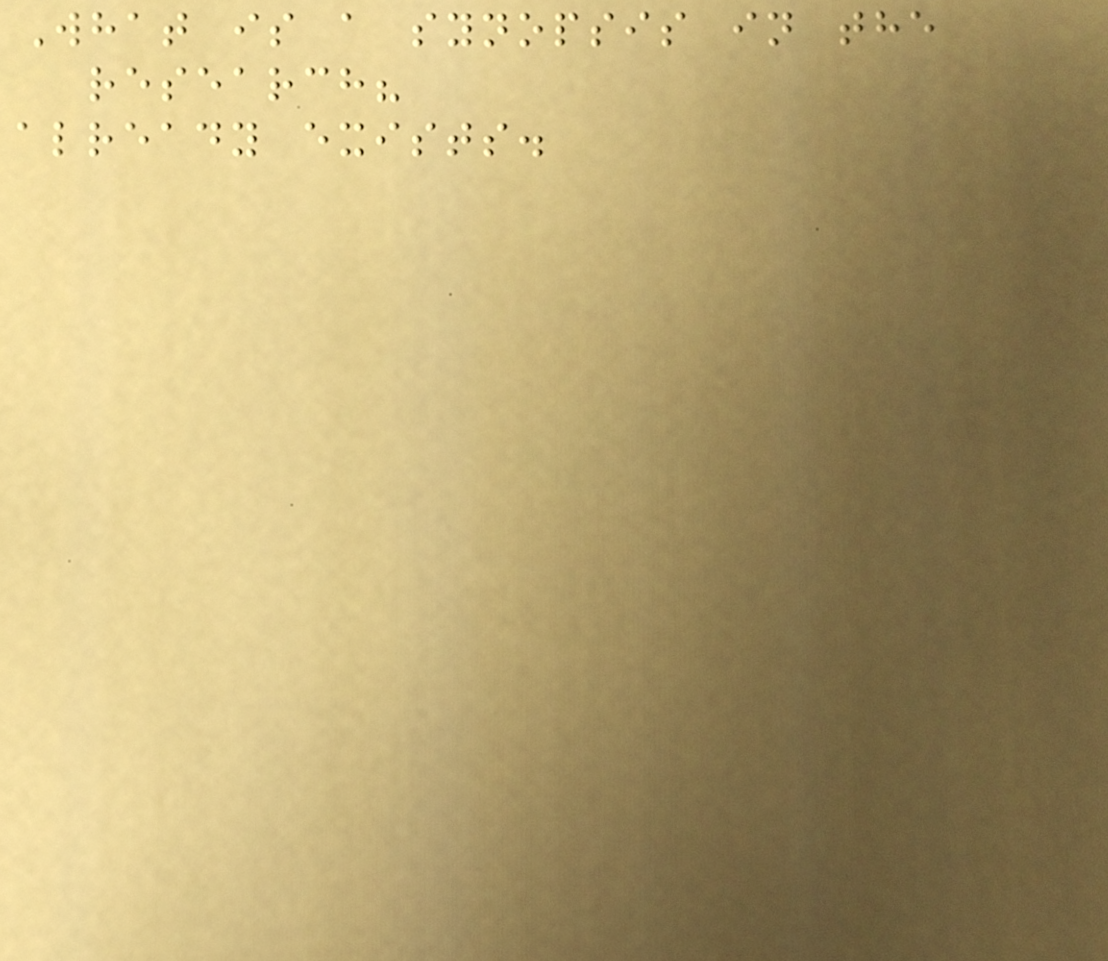What is a synopsis in the
research?
already exists.
